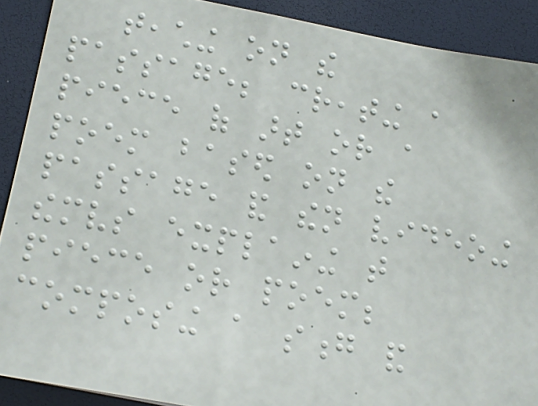teaching on the
passage; creating a
piece of art or a
poem based on the
passage and then videoing
themselves explaining that
piece or poem;
composing a song and
